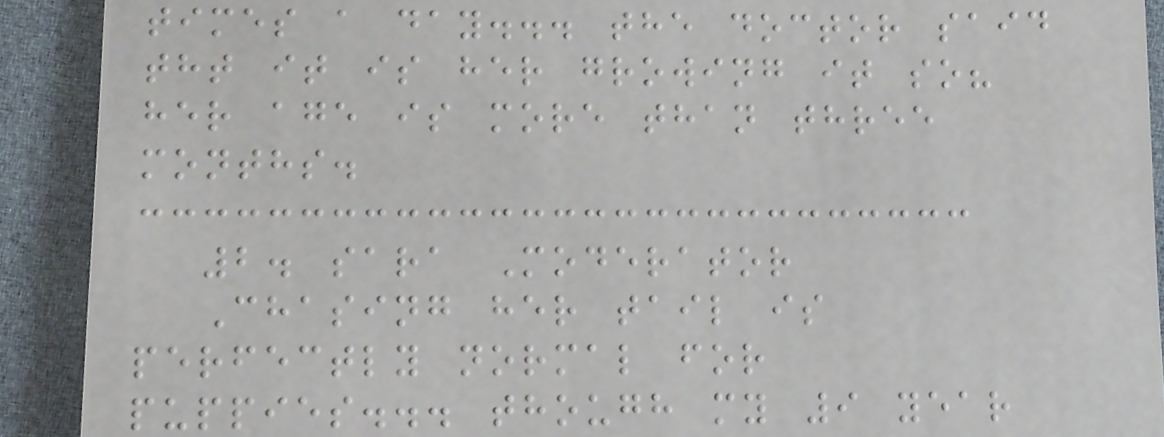times a day... the doctor said
tht it is her growing it so?
her age is more than three
months.
2. sara Moderator
Chasing her tail is
perfectly normal for
puppies... though my 9 year
